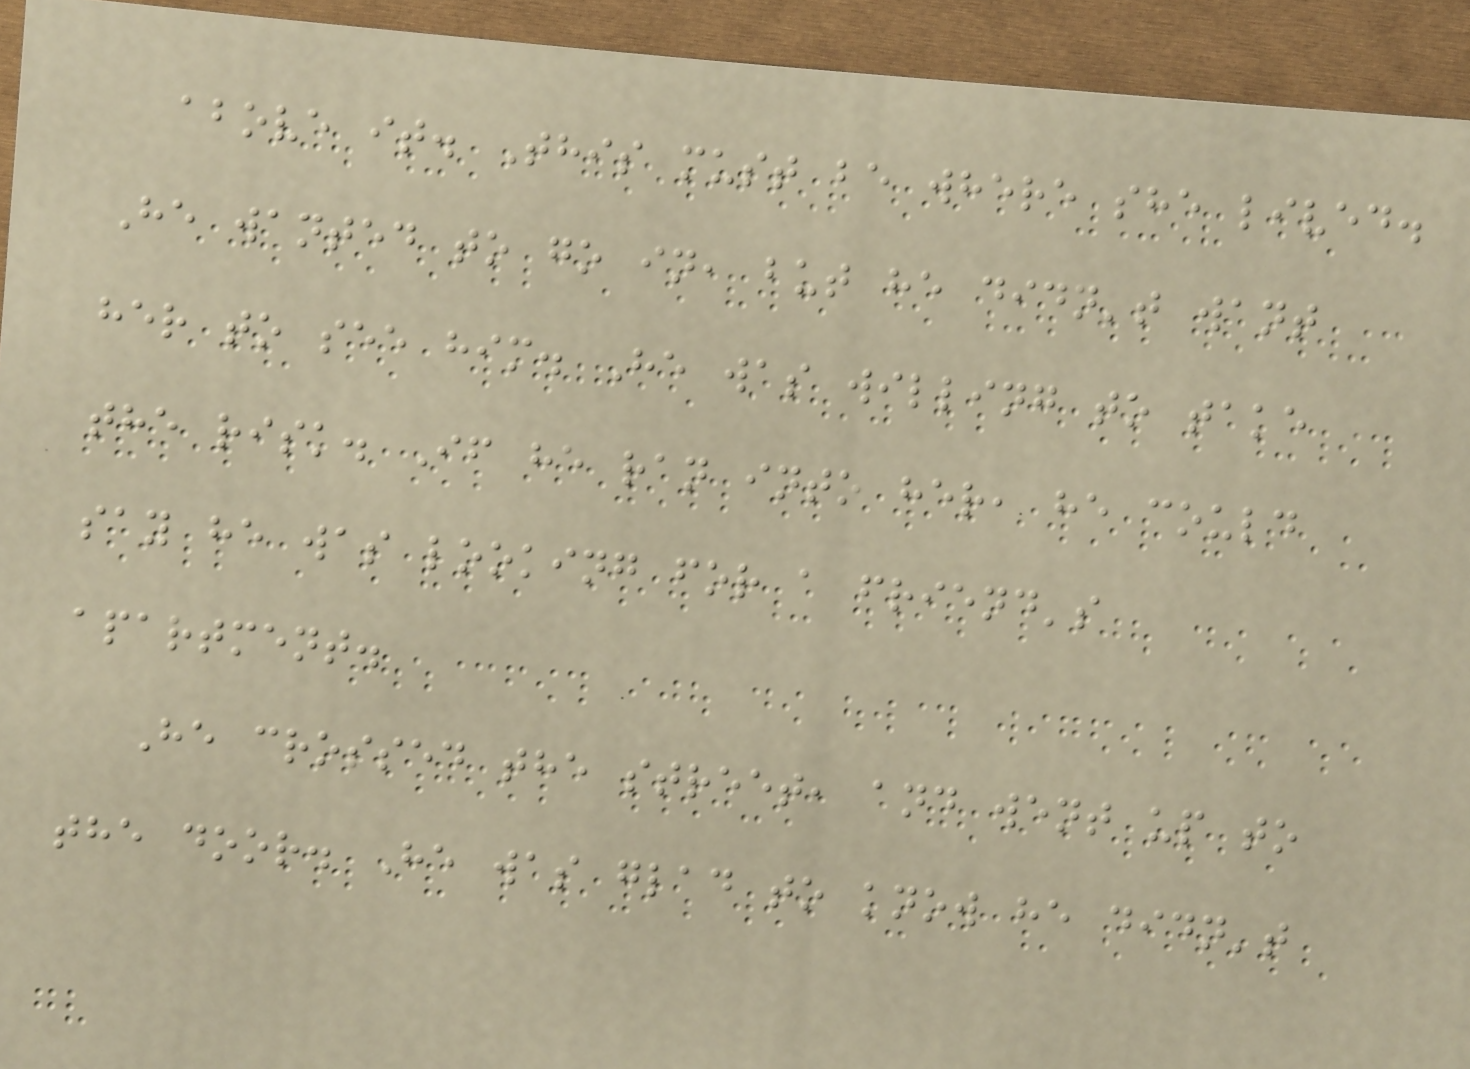above it. This must be where she lived.
He wanted to go in, but he didn't want
her to see him. He was willing to take
the risk. If he ran into her, he could
say he was looking for a friend's
apartment.
He crossed the street, and went up to
the door. He was glad to know he didn't
